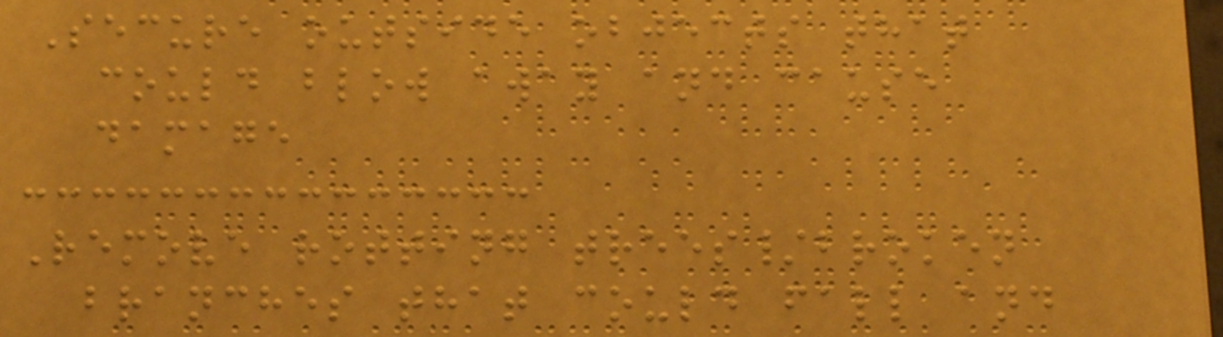Secure outside objects that
could blow away and cause
damage
Remove rotting trees/broken
branches that could fall and
